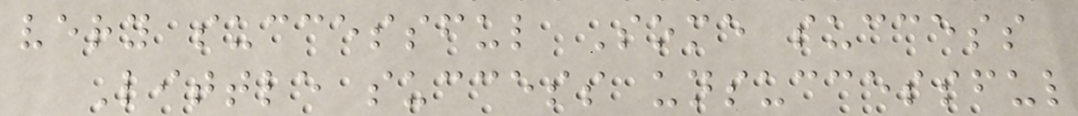very successful Some success
Little success unsuccessful
